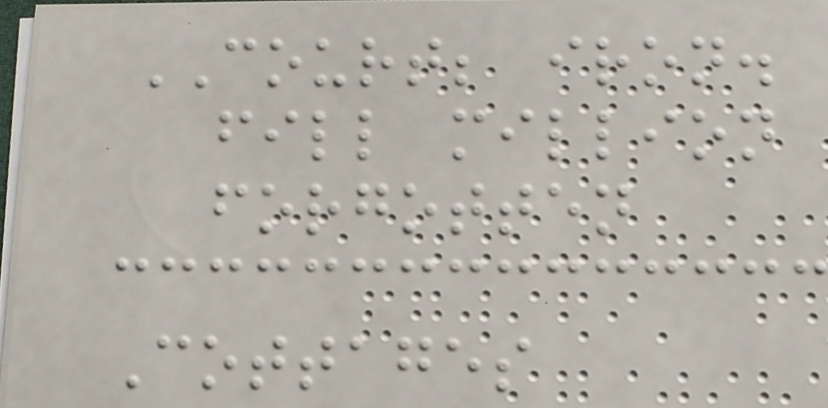COURT; iron.
fill million
forgotten
Cottages
